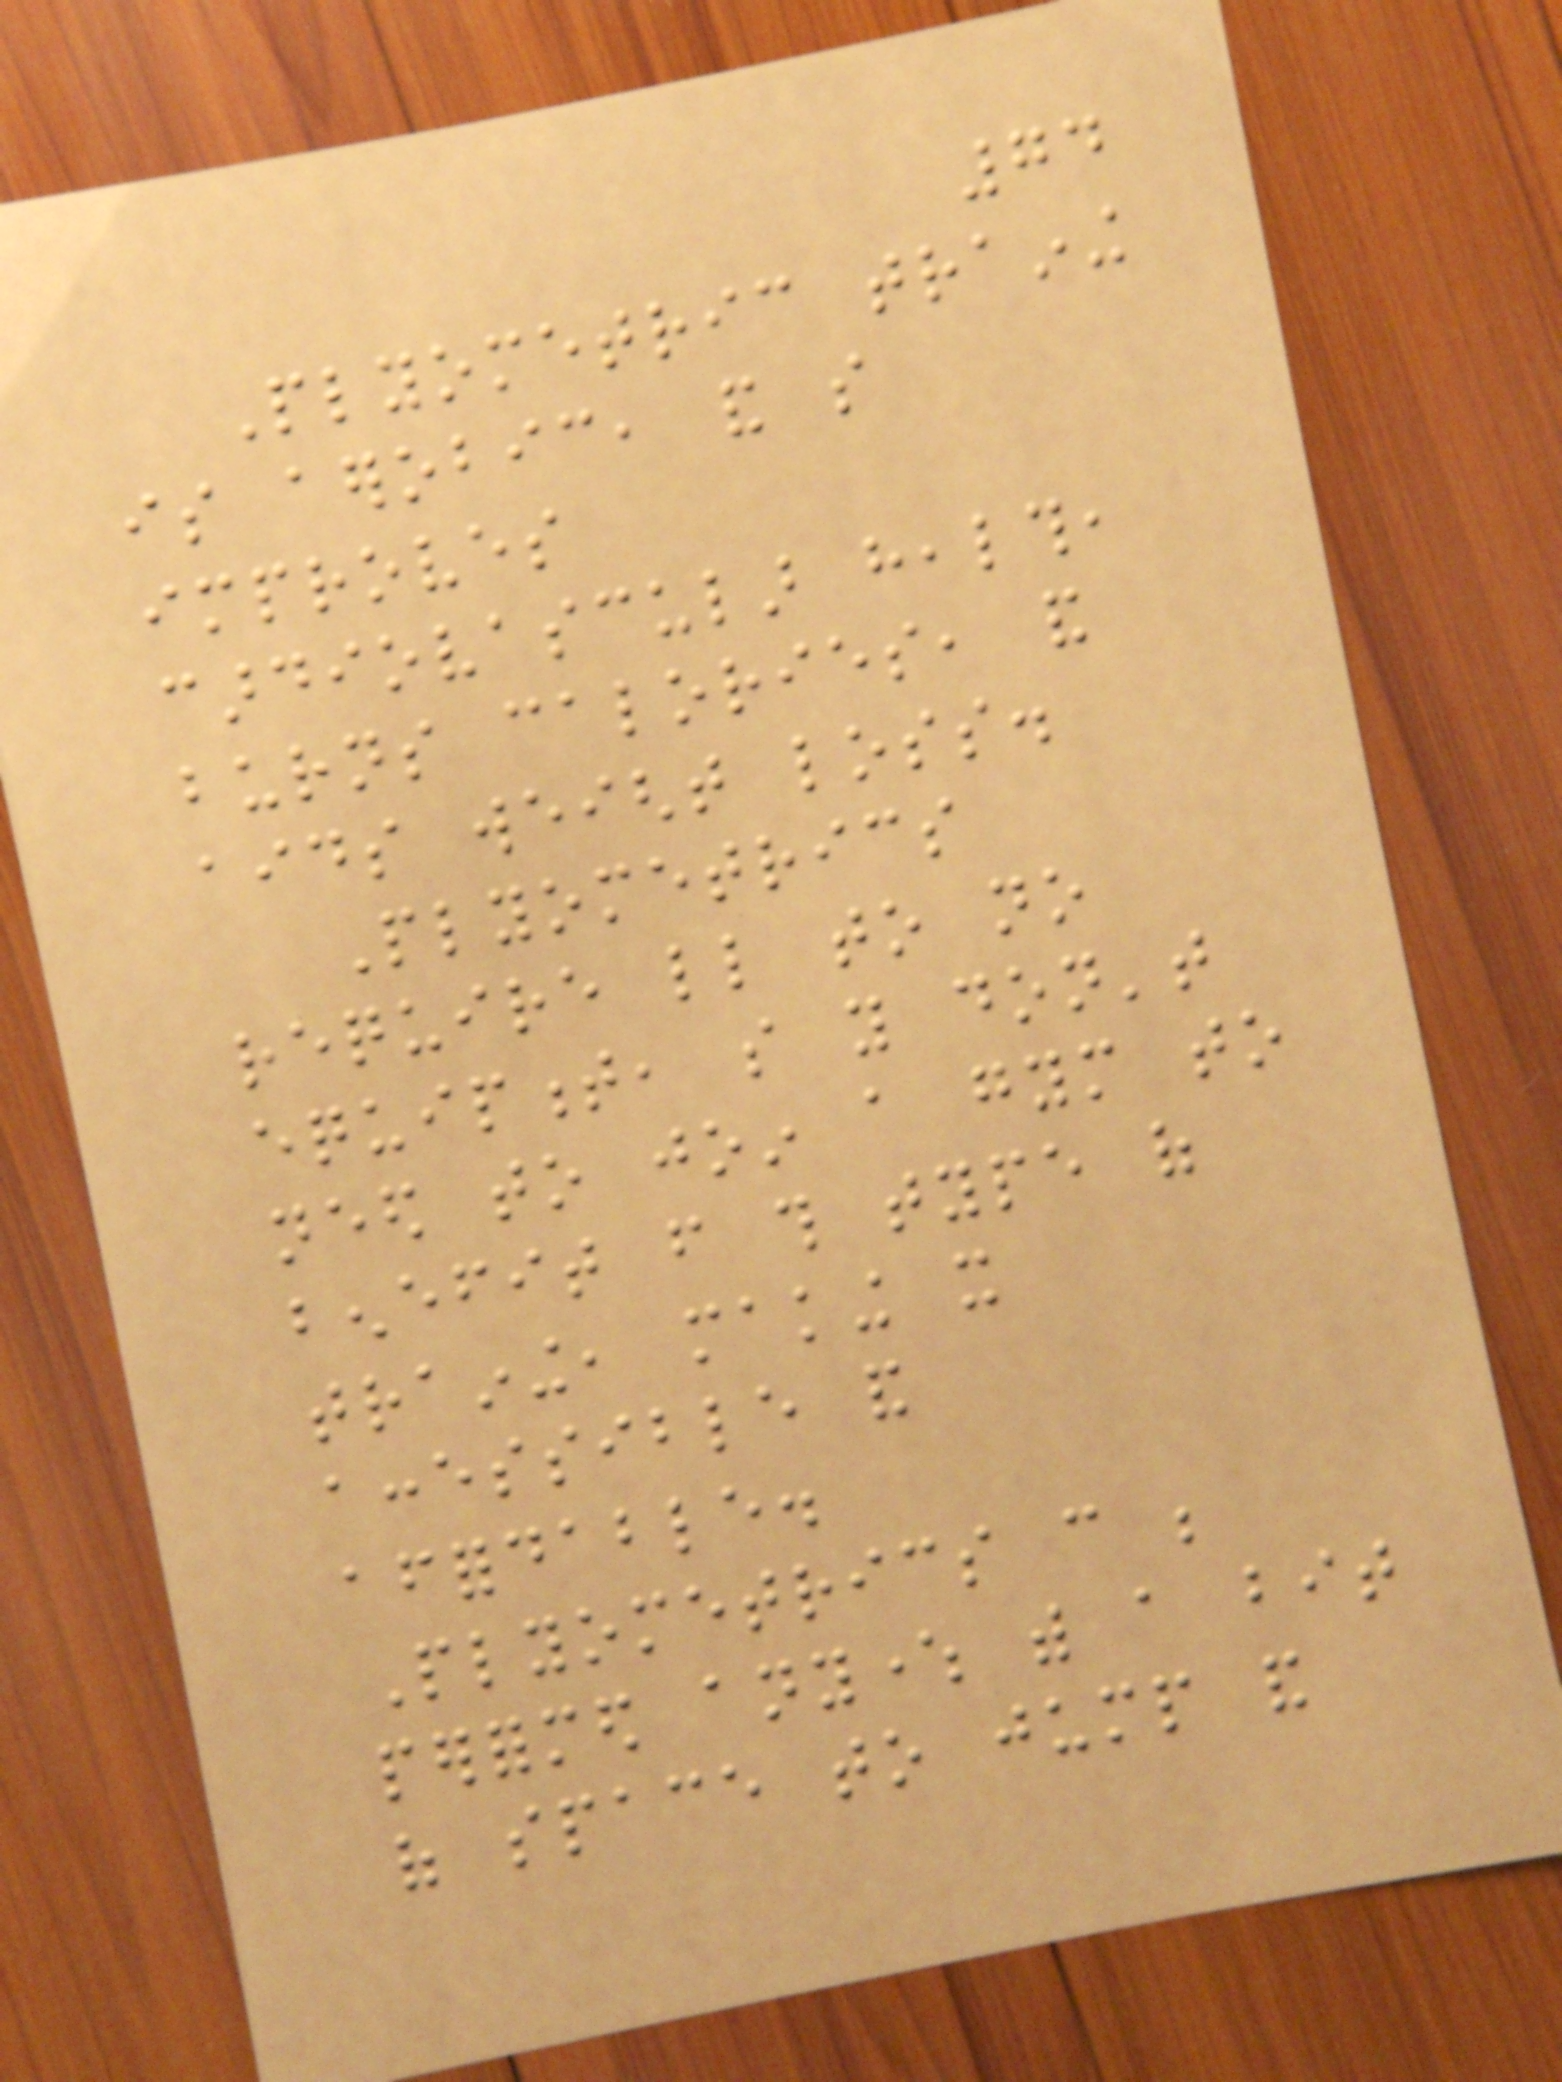74
Plyometric training
is aerobic, and so
improves
cardiovascular health,
burns calories, and
aids weight loss.
Plyometrics
require little to no
equipment, so you don't
need to join a gym to
benefit from this type of
training, making it
accessible and
affordable.
Plyometrics can be
performed anywhere with a bit
of space to jump and
